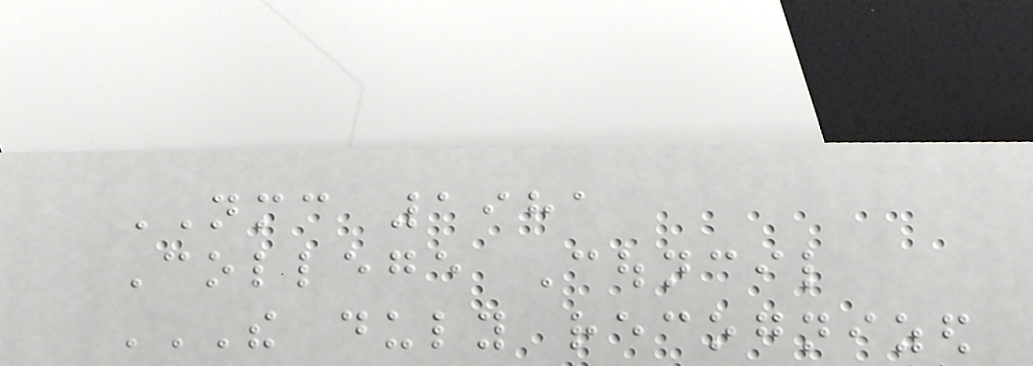NMC 1981
College Council
THE DULY RECOGNIZED
